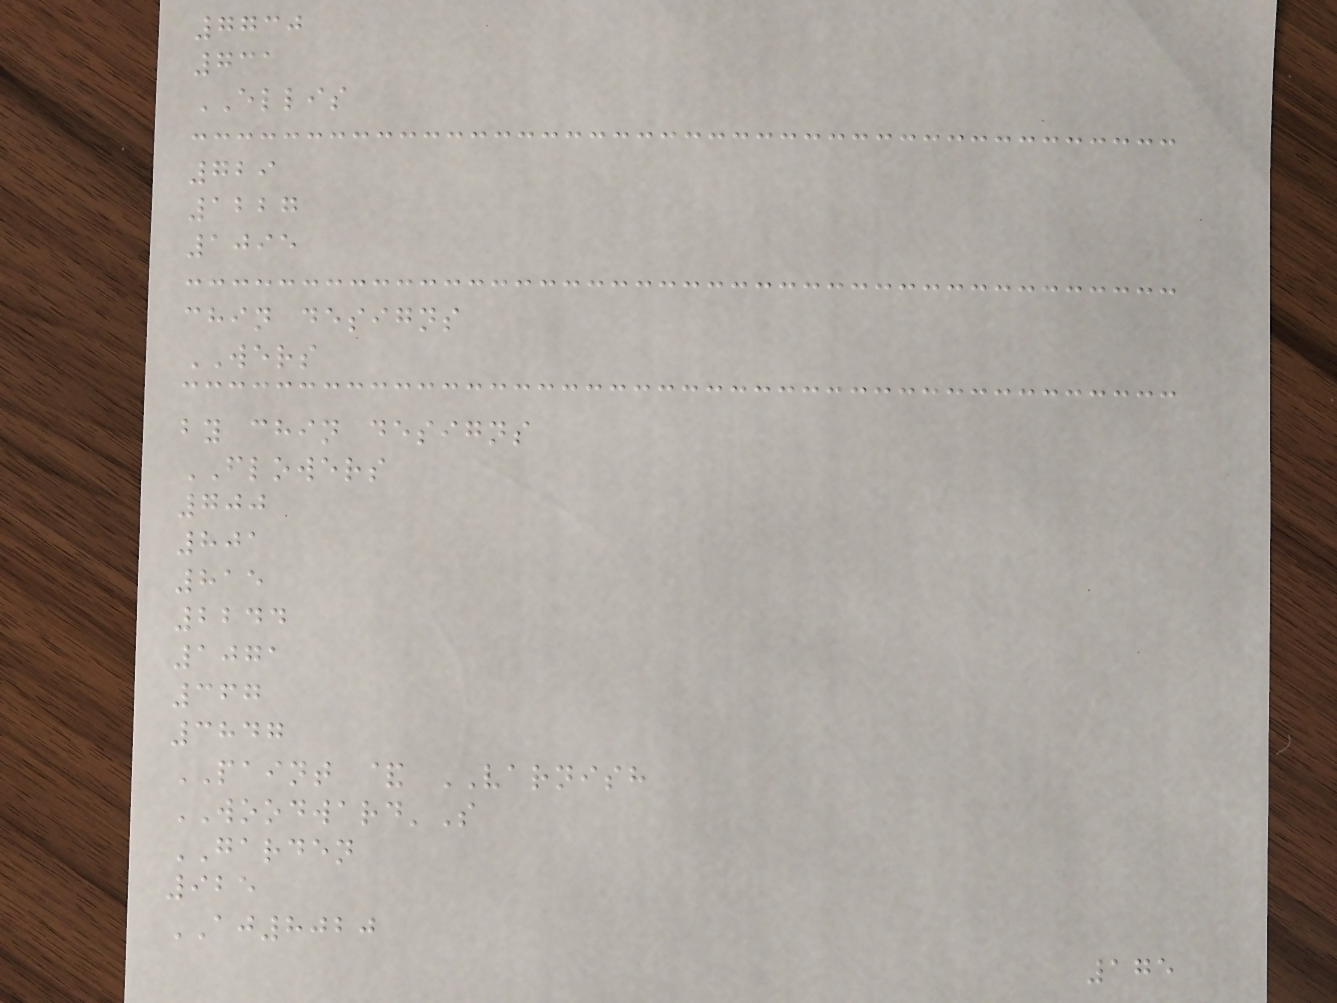7730
731
ELLIS
729
1227
1095
chin designs
WERS
by chin designs
FLOWERS
700
801
815
2244
1071
367
3847
PAINT & VARNISH
WOODWARD'S
GARDEN
925
AJ8020
175
